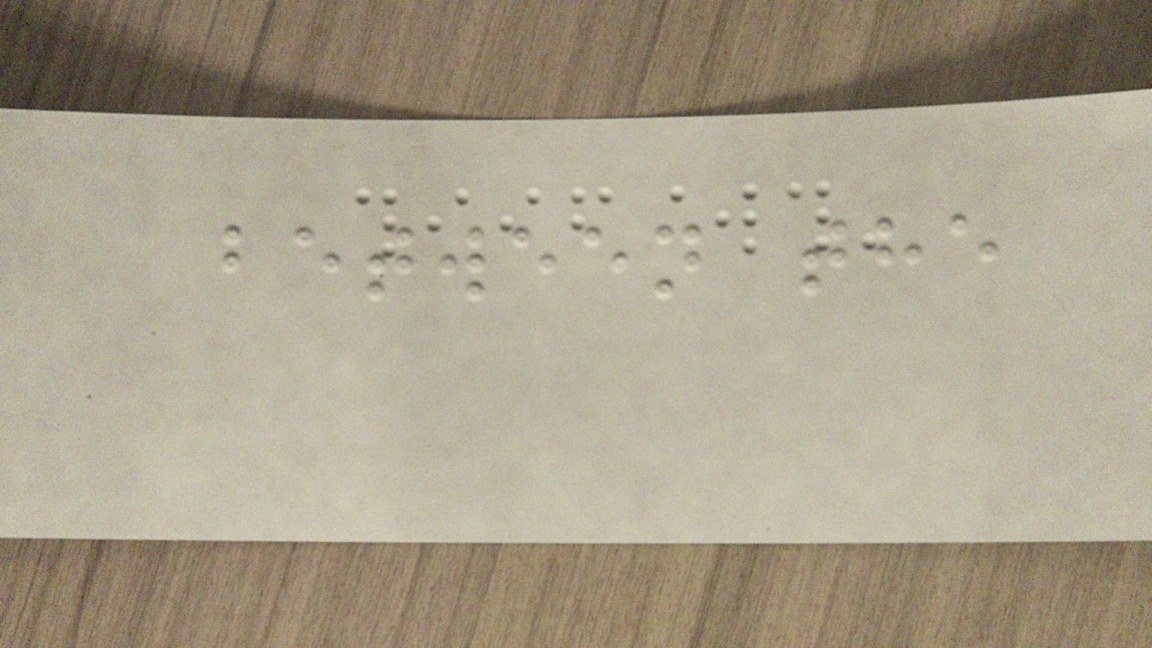between the
